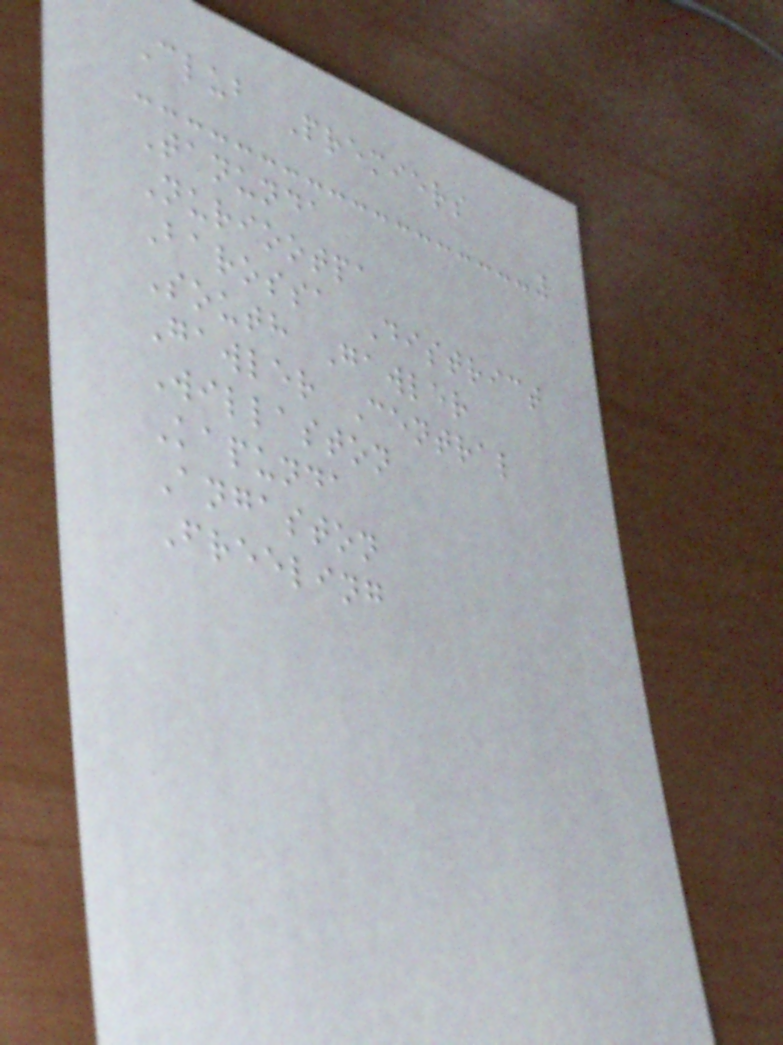Club Premiers
Tanunda
Nuriootpa
Barossa District
South Gawler
Gawler Central
Willaston
Kapunda
Angaston
Freeling
